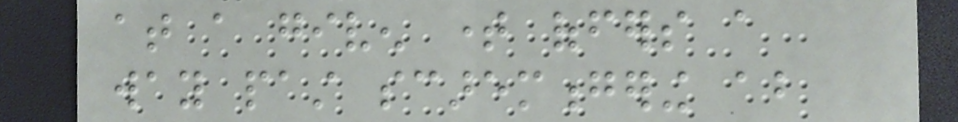at a given time offers a
way past scaremongering about
